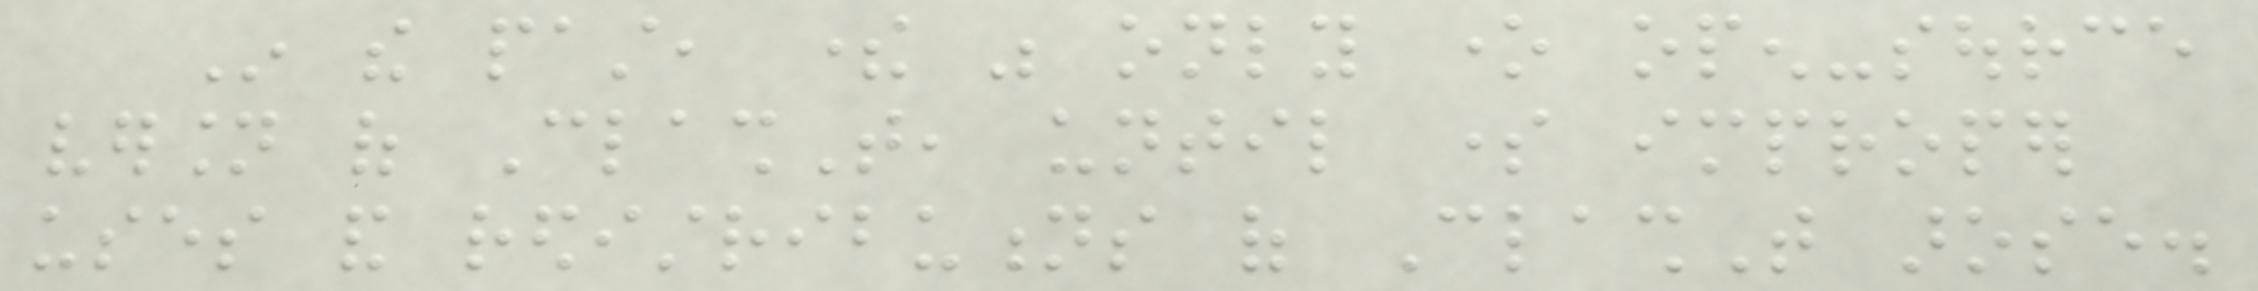In the past, there was only one open-source
version of ClashT, until some improper
uses and redistributions of ClashT arose.
